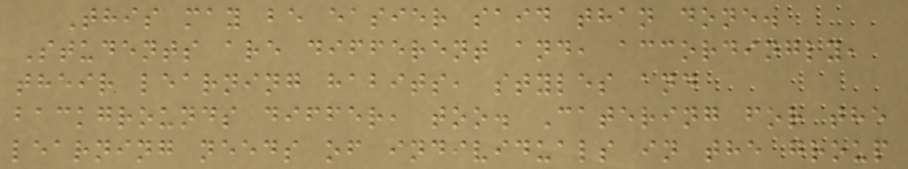This may be easier said than done.
Students are different and, accordingly,
their learning habits, styles and
backgrounds differ, too. Catering for the
learning needs of individuals in the group
